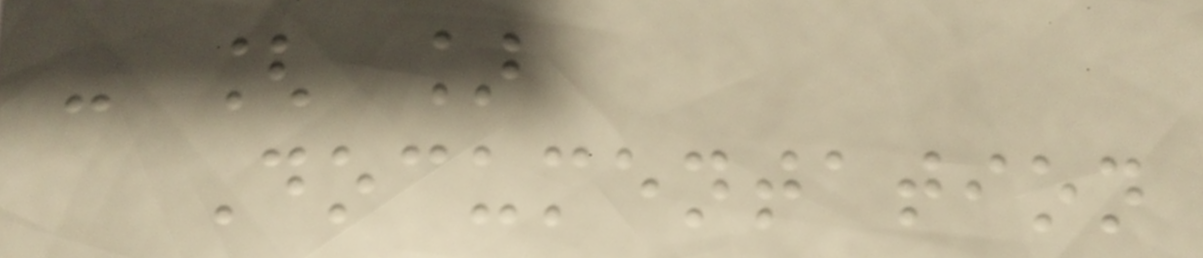- [ ]
Documentation
